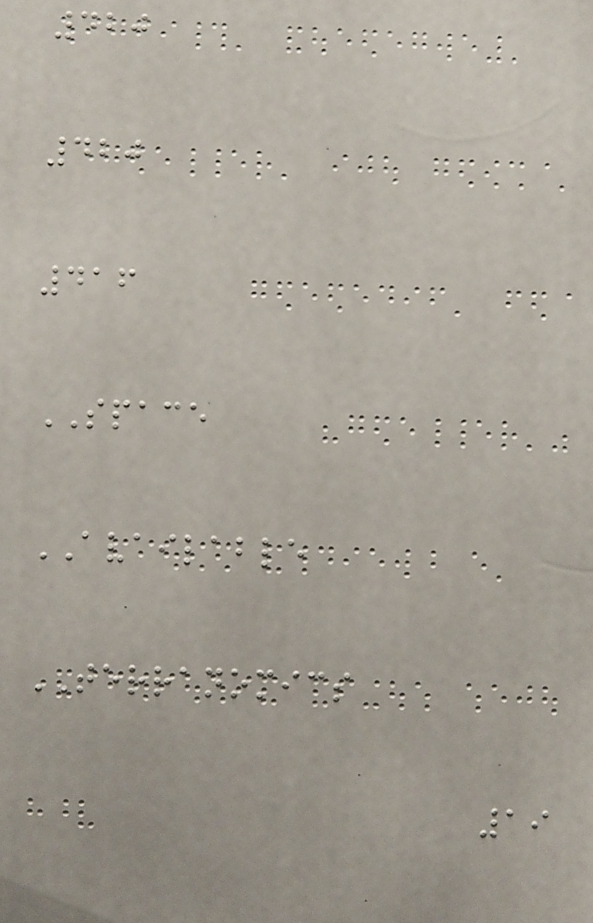420
420
416
SPACE
AVAILABLE
TERRANOMICS
19
